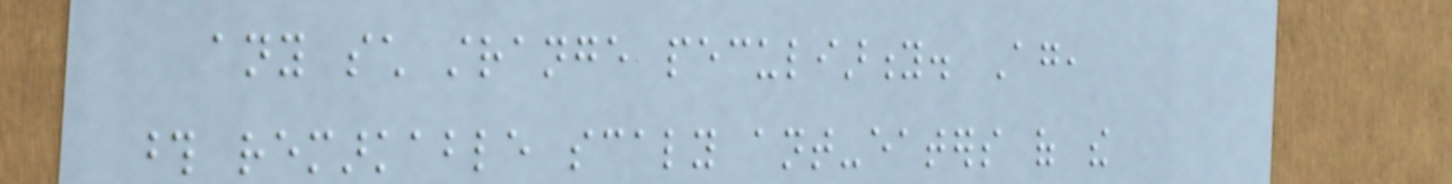any such strange peculiarity. Again,
those remarkable scaly ant-eaters of the
